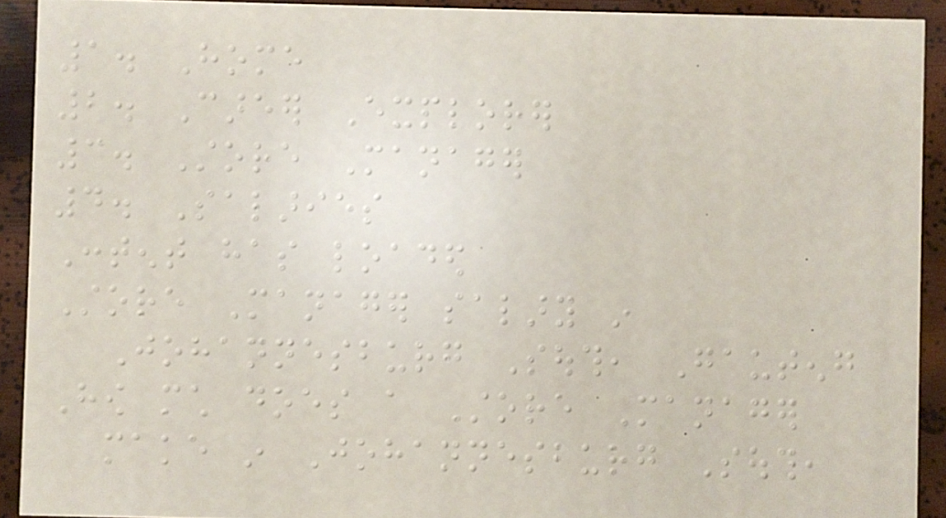1. Home
2. Career Explorer
3. Store Manager
4. Salaries
Content has loaded
Store Manager salary in
Johannesburg South, Gauteng
How much does a Store Manager
make in Johannesburg South,
